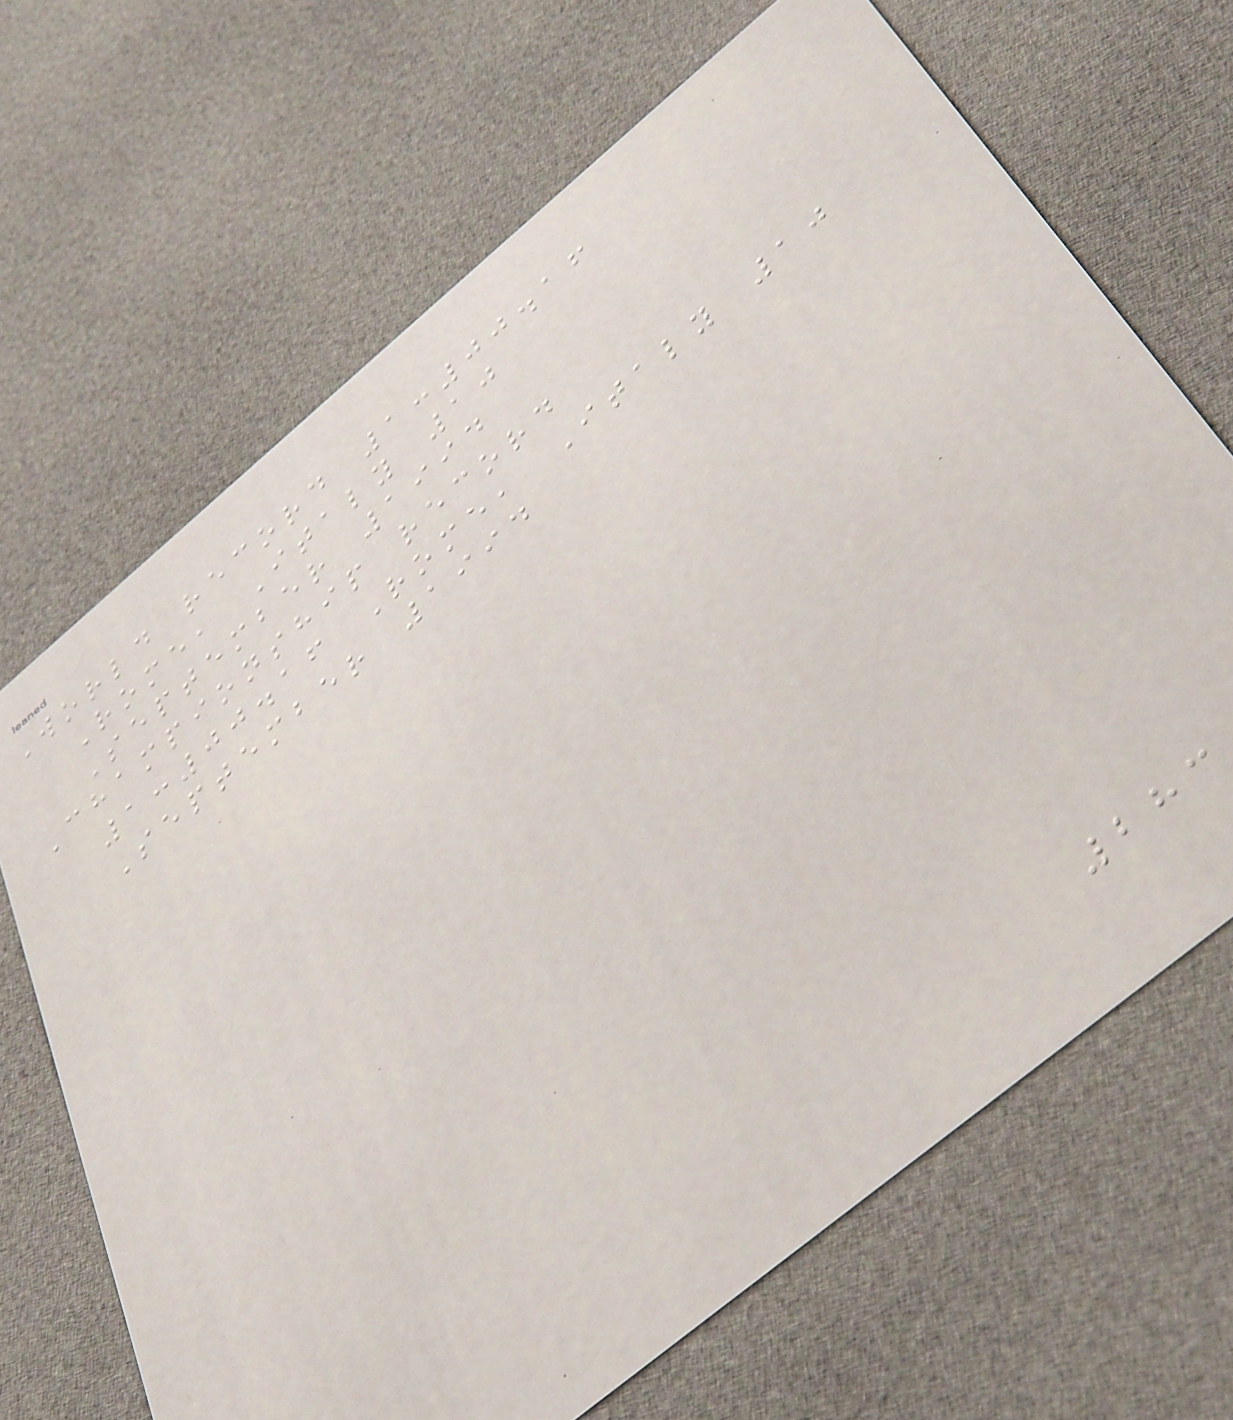World record 1:00.16
Rome, Italy 10
September 1994
Championship record
1:00.16 Rome, Italy 10
September 1994
283
